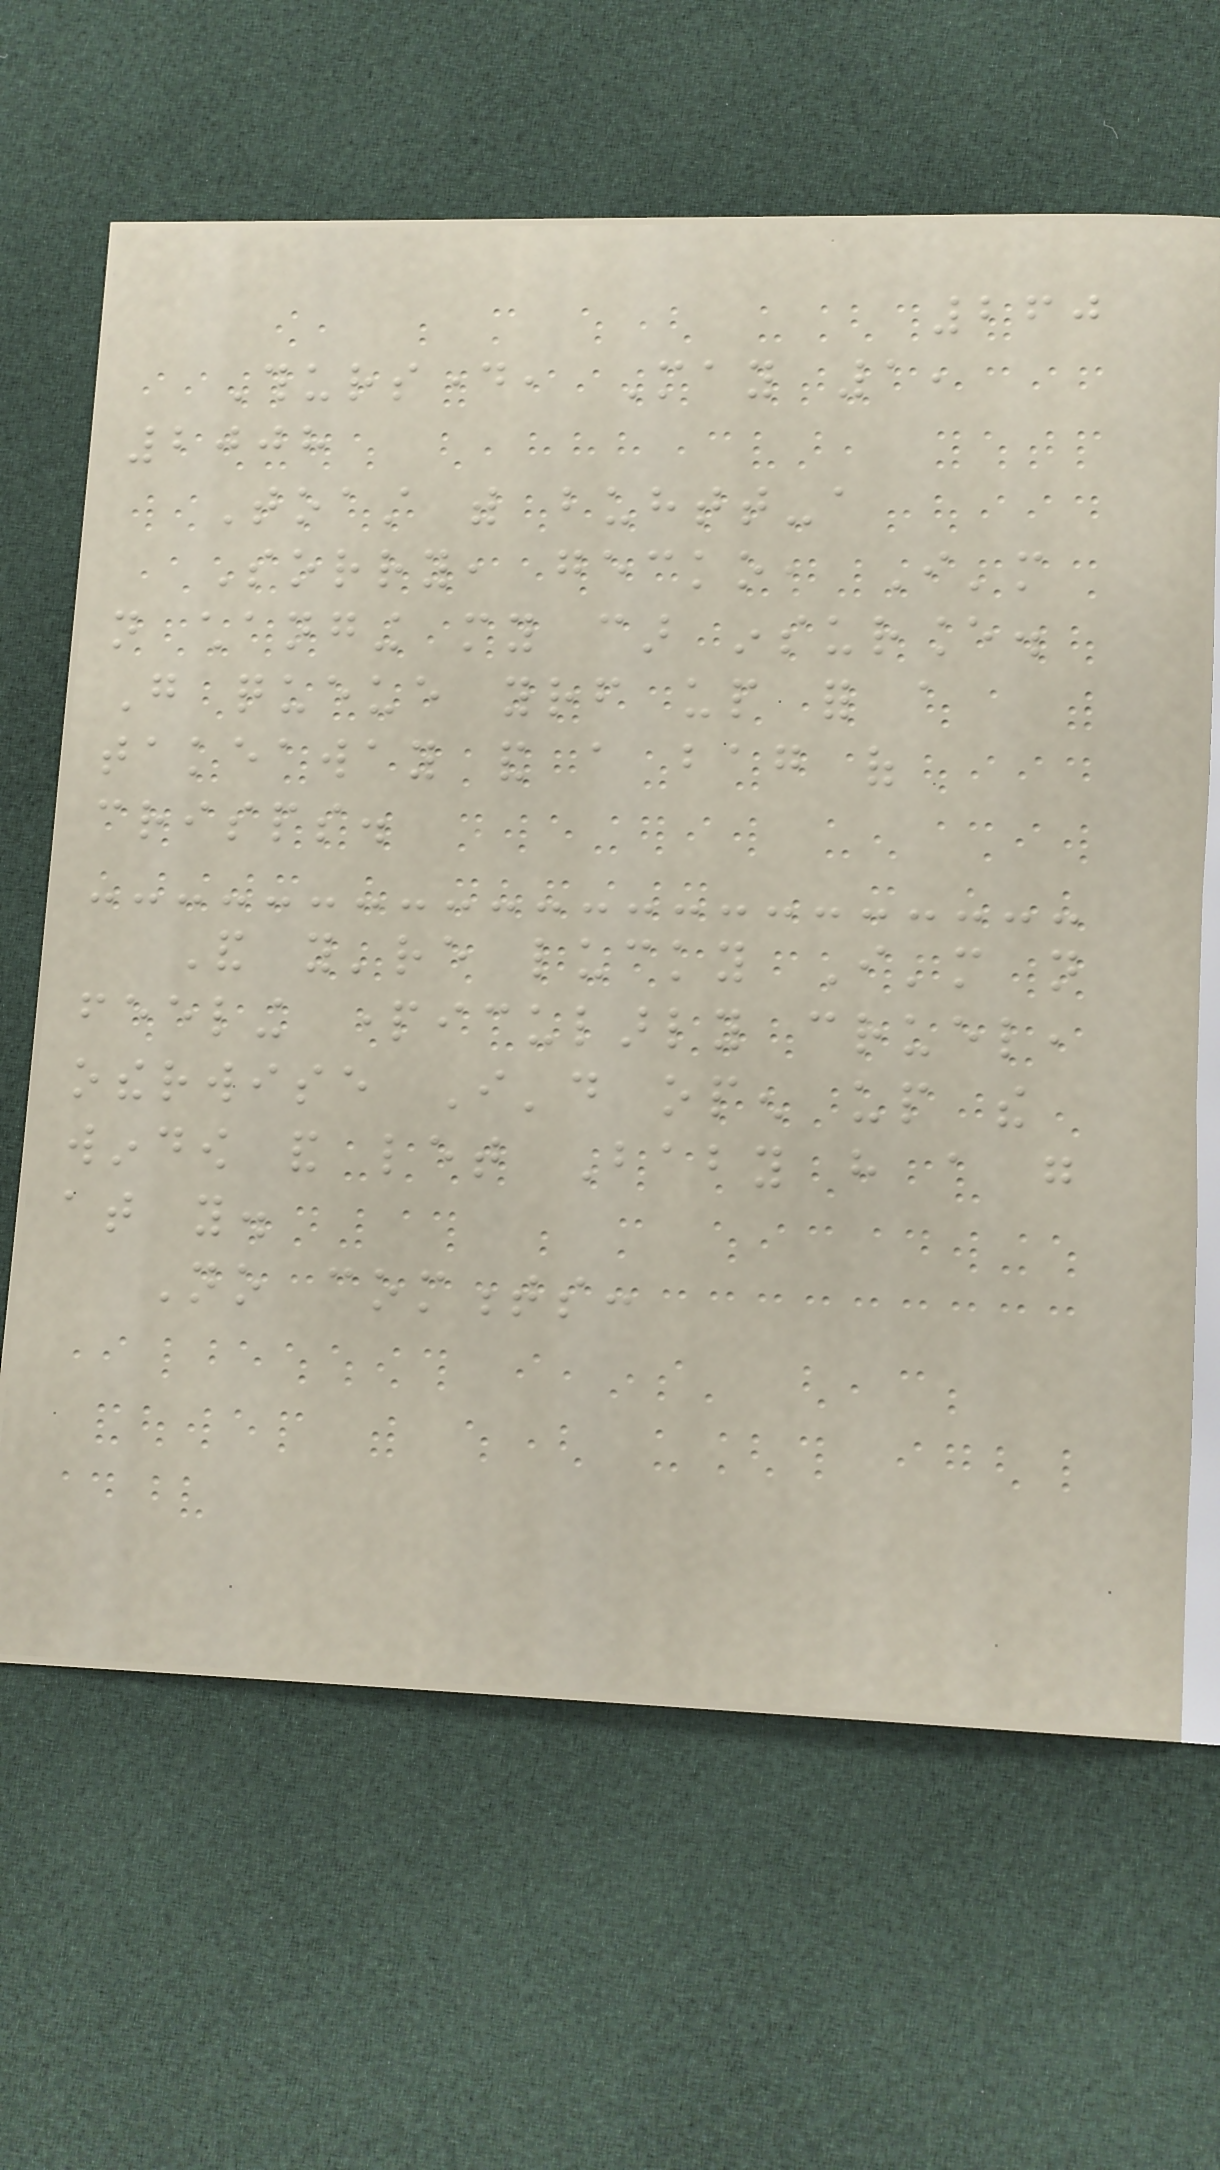260
Thursday, May 1,
2008
Toast with buhtt-a
Sorry, gecko, I'm
not changing my car insurance.
Go queue yourself up for a
takeaway and a bag of
crisps.
And you're lucky I'm not
feeling particularly cruel,
otherwise I'd open up the
window and let Baby have a go
at you.
No comments:
